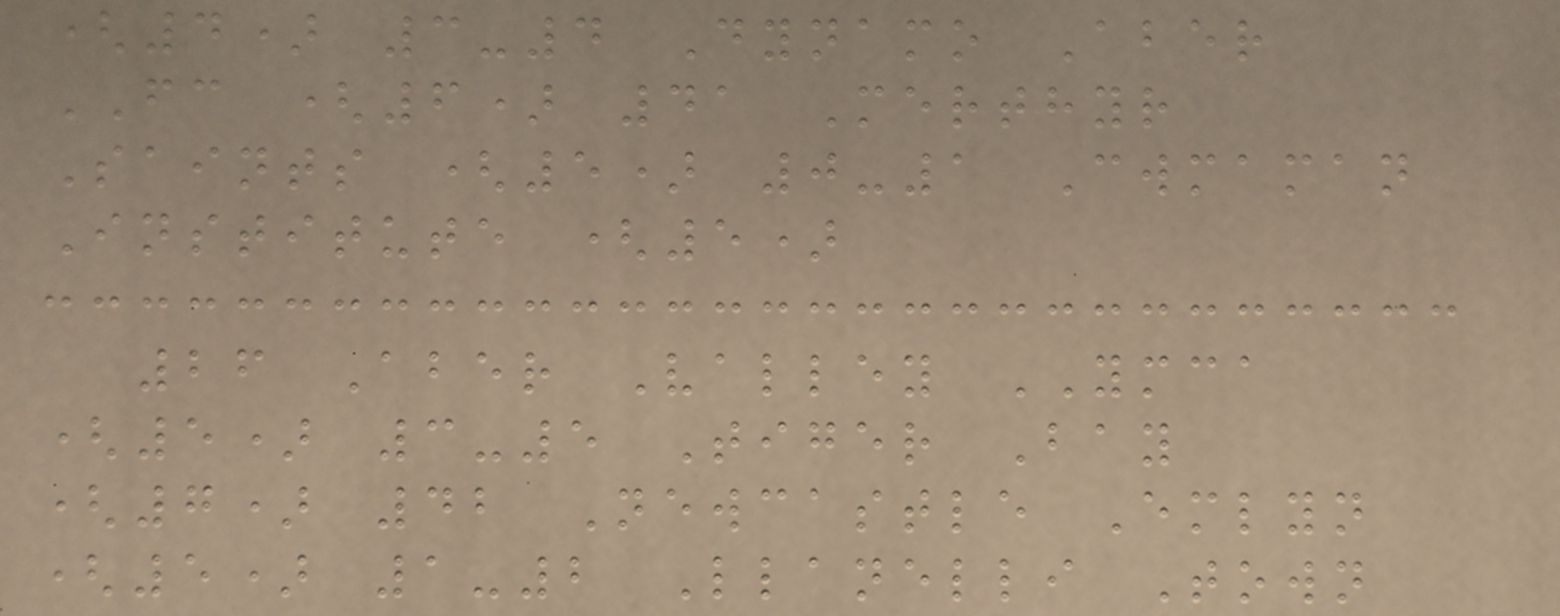(4) 3-4 Dynamo Aber
FC (6) 41 Merthyr
Saints (5) 0-1 Cwmaman
Institute (5)
26 Aber Valley YMCA
(5) 3-5 Tiger Bay
(7) 42 Newcastle Emlyn
(5) 1-2 Llanelli Town
